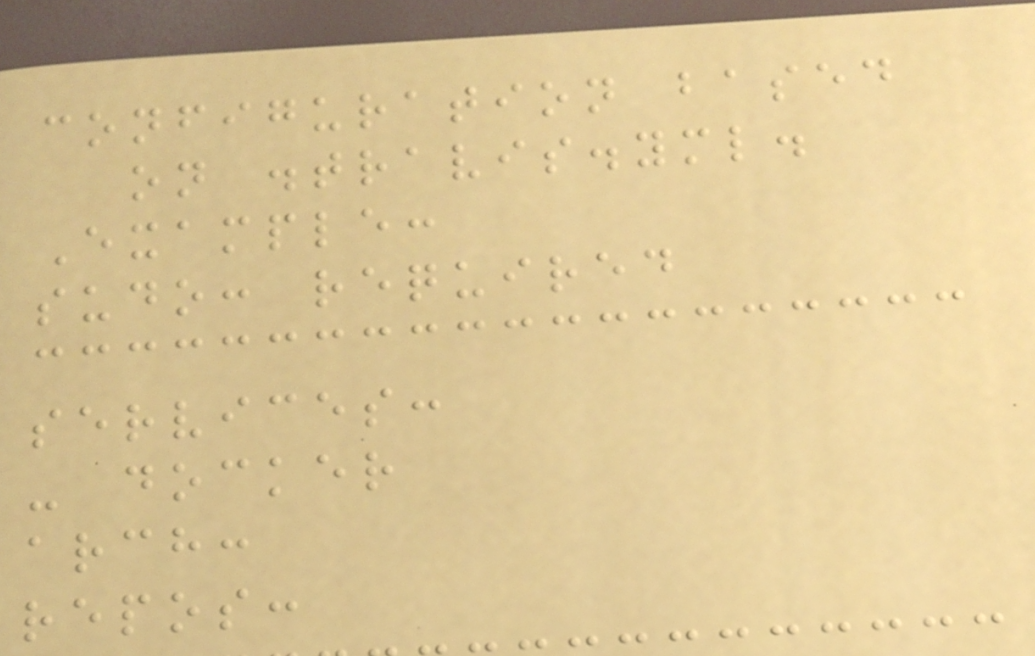configuration based
on .travis.yml.
Example:
sudo: required
services:
- docker
arch:
repos:
